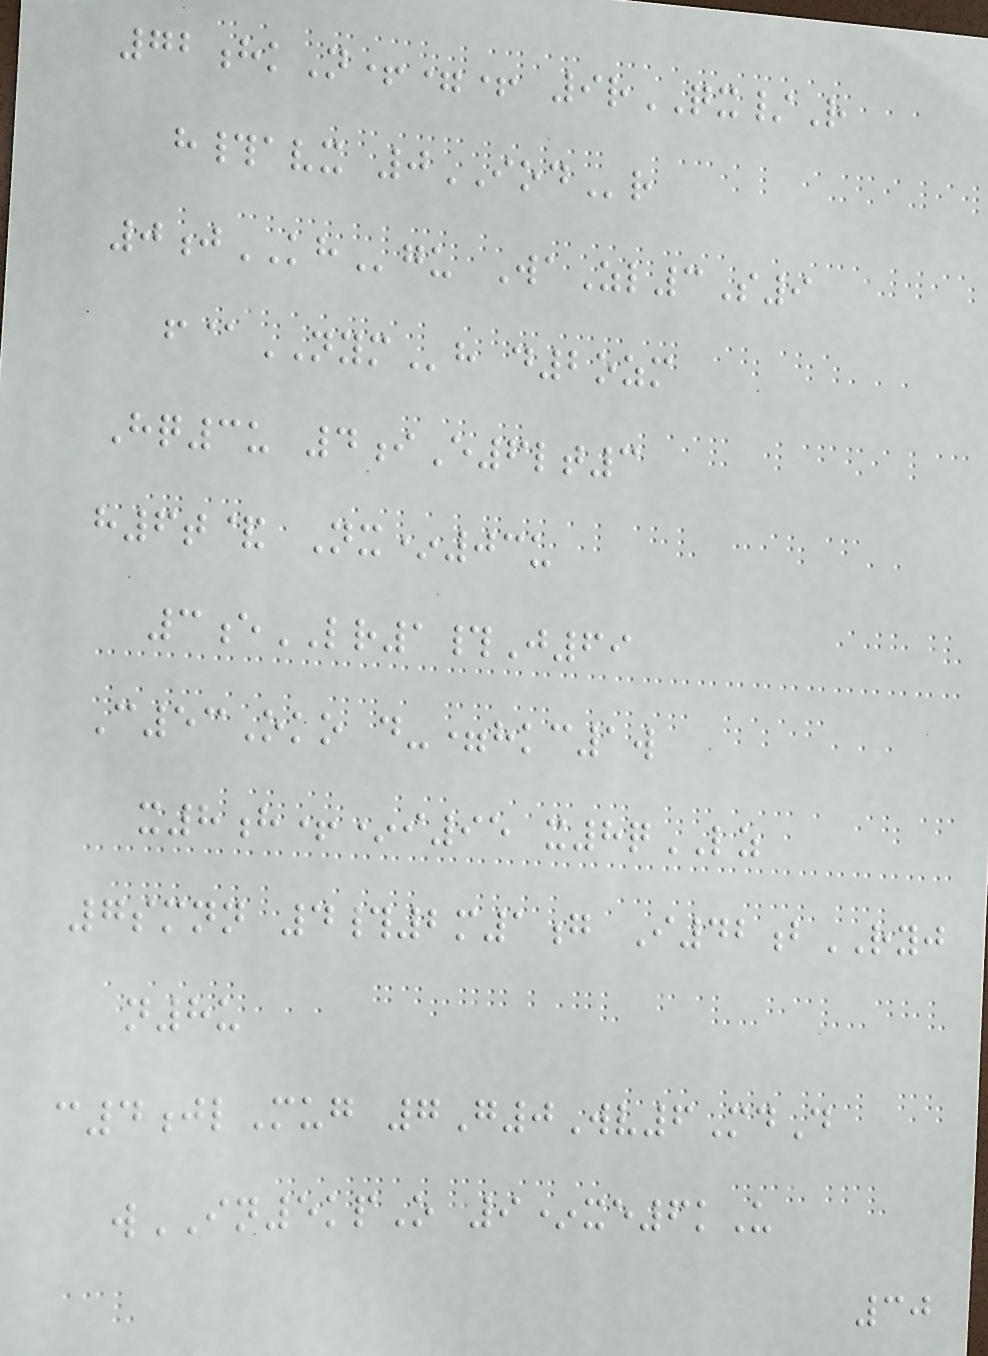72hkN+=+ 9rQX/R
h#avx 0IODr
0jKHgu WaZl3S9
f@NYMh d2ozm
Hq3u 4iE6lt3
h6t& Nx*03u
3eLR1#J69
C53Oko d-=hkc1w
x8h+*i95 x8qLZ
7smnn 4#2m1g I42bRYJ
n8u
c4jlMug 7G0Wv6MdD
wIN5kpO 9*xe6kU
30
